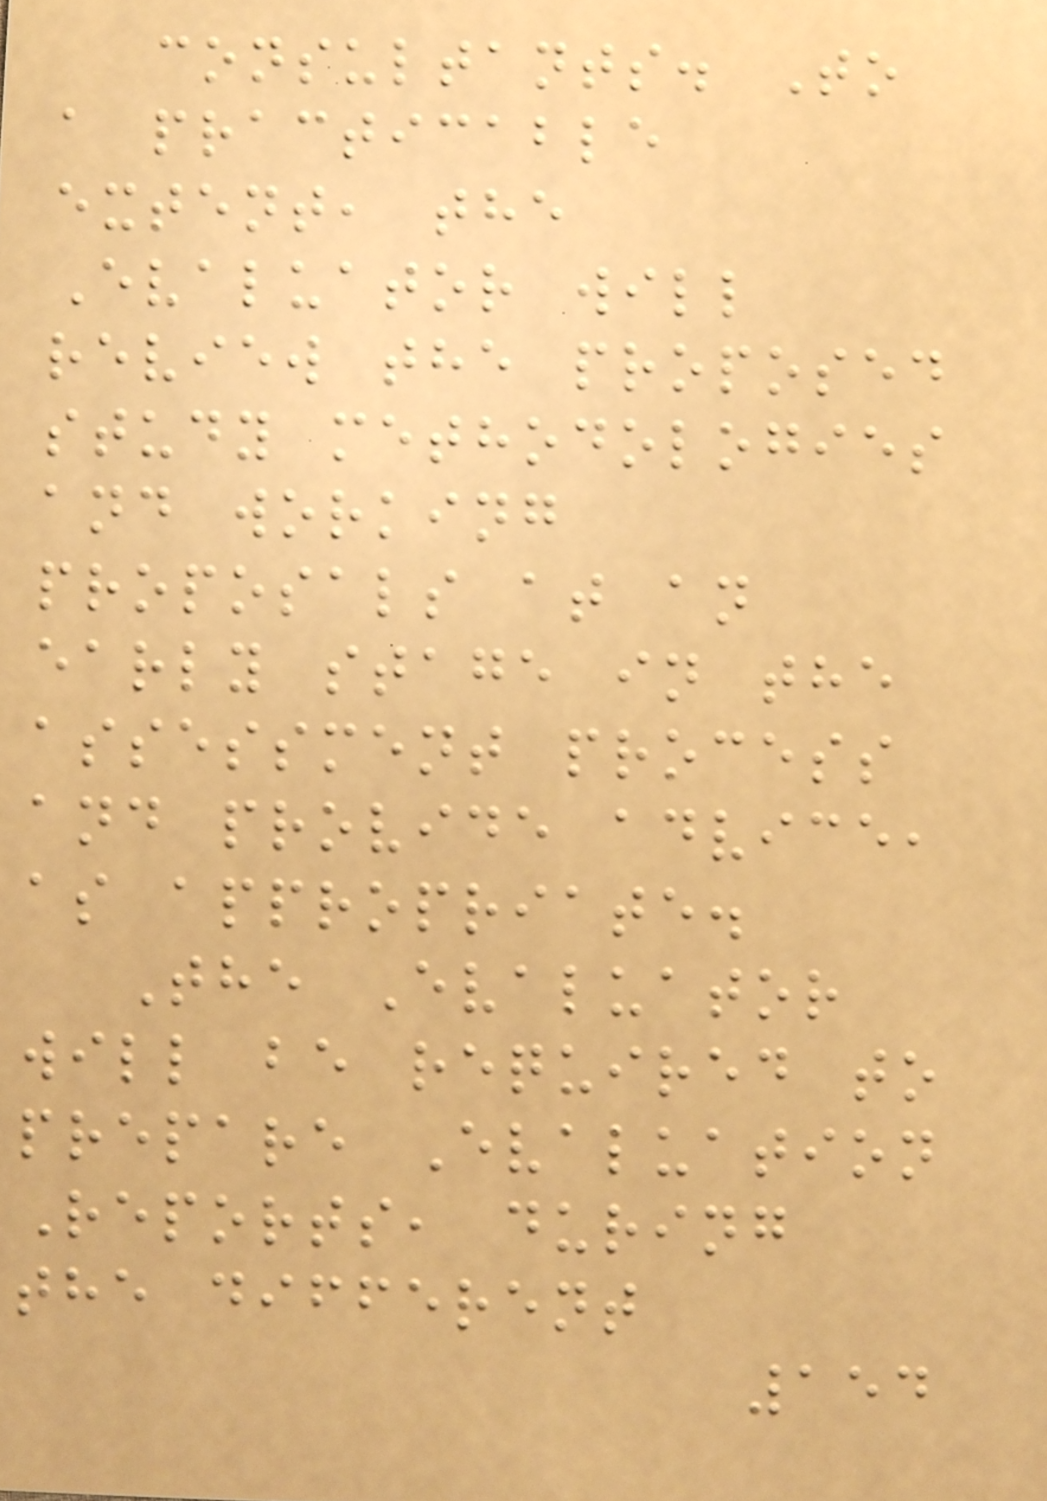consultants. To
a practicable
extent, the
Evaluator will
review the proposed
study methodologies
and working
proposals at an
early stage in the
assessment process
and provide advice,
as appropriate.
The Evaluator
will be required to
prepare Evaluation
Reports, during
the different
154
